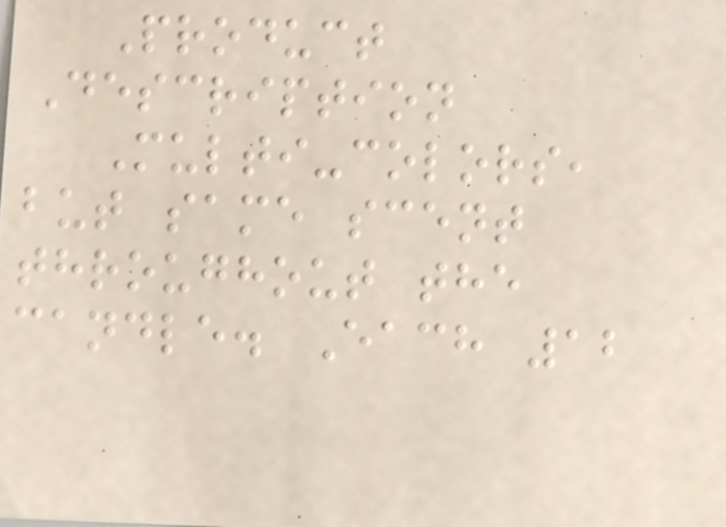Product
Description
Multi-colors,
but same scent
throughout the
candle. Each 12
